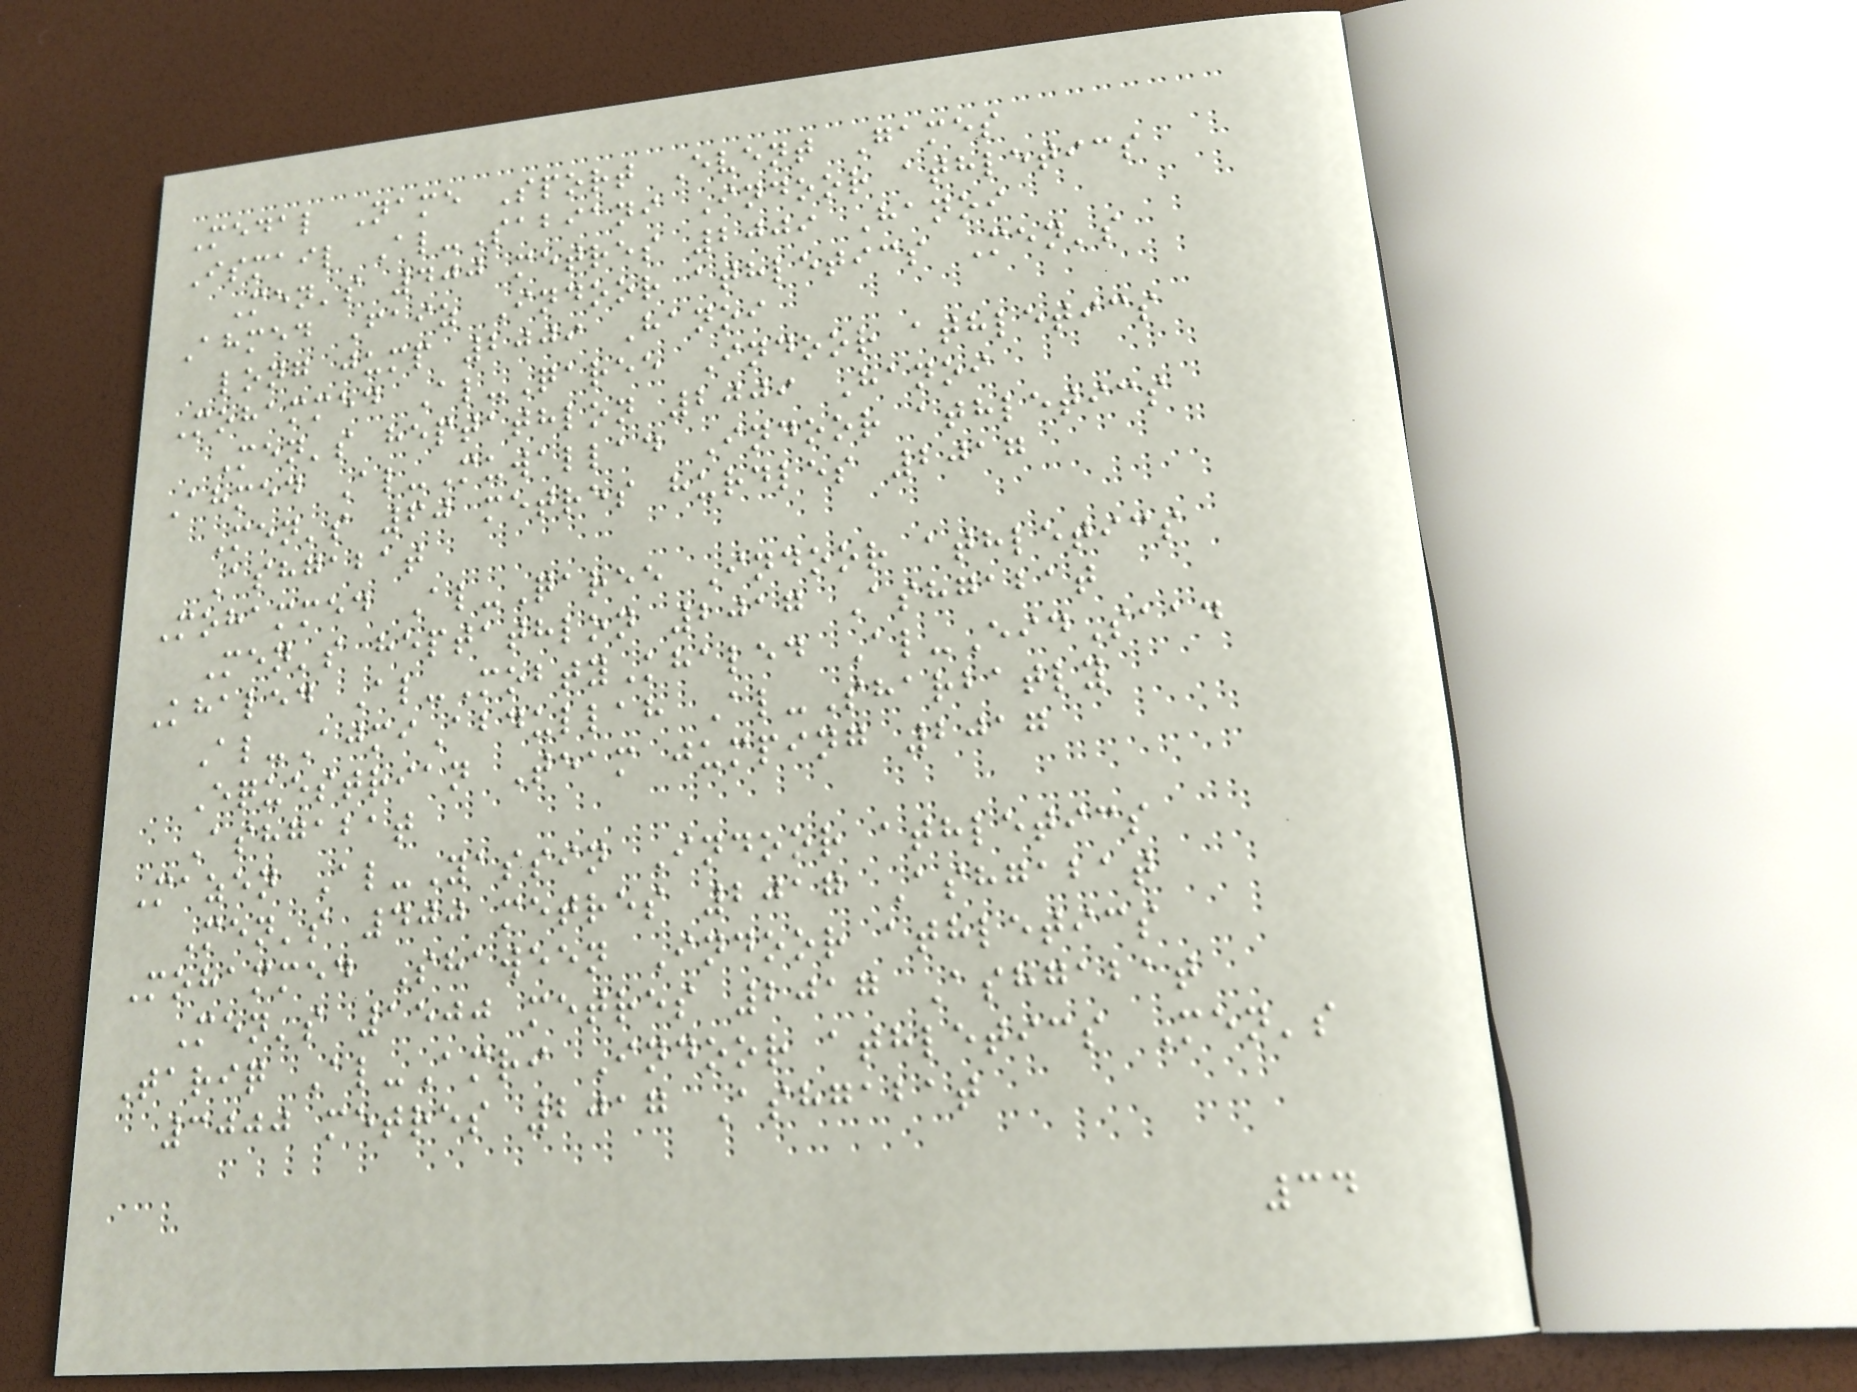Medal Name Sport Event Games
Ismail Al-Sabiani Indoor athletics
Men's 400 metres 2009 Hanoi
Ahmed Faiz Indoor athletics Men's
long jump 2009 Hanoi
Mohammed Al-Qaree Indoor athletics
Men's heptathlon 2009 Hanoi
Ahmed Al-Muwallad Indoor athletics
Men's 60 metres hurdles 2017
Ashgabat
Mohammed Al-Qaree Indoor athletics
Men's heptathlon 2017 Ashgabat
Khaled Al-MobtyKhaled Al-EidSaad
Al-AjmiAbdullah Al-Sharbatly
Equestrian Team jumping 2017
Ashgabat
Mazen Al-Yassin Indoor athletics
Men's 400 metres 2017 Ashgabat
Mohammed Shaween Indoor athletics
Men's 1500 metres 2017 Ashgabat
Tariq Al-Amri Indoor athletics Men's
3000 metres 2017 Ashgabat
34
